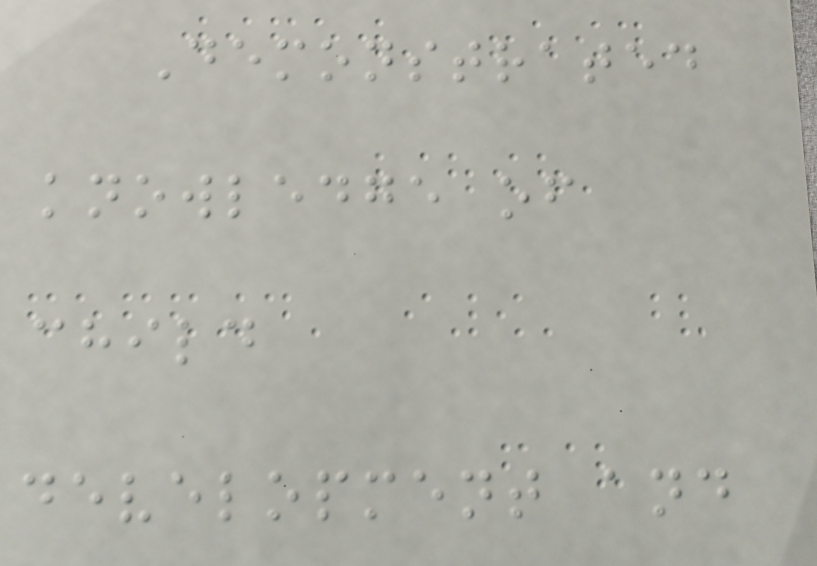Demonstrated
knowledge of
child
development and
